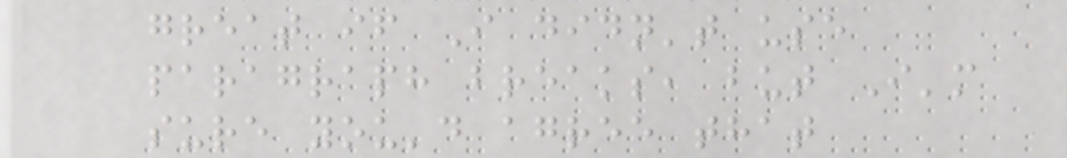great if I didn't use
paragraph breaks, but I'm
sure you'd agree that
